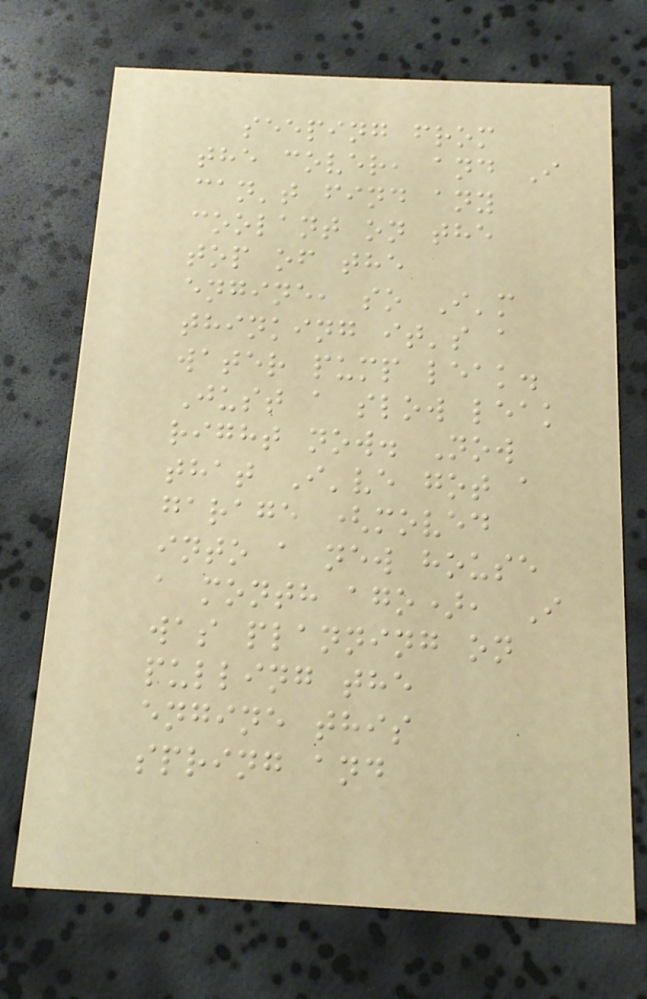seeping from
the cover, and I
can't find any
coolant on the
top of the
engine, so I'm
thinking it's a
water pump leak.
Just a slow leak
right now. Now
that I've got a
garage (moved
into a new house
a month ago), I
was planning on
pulling the
engine this
spring and
